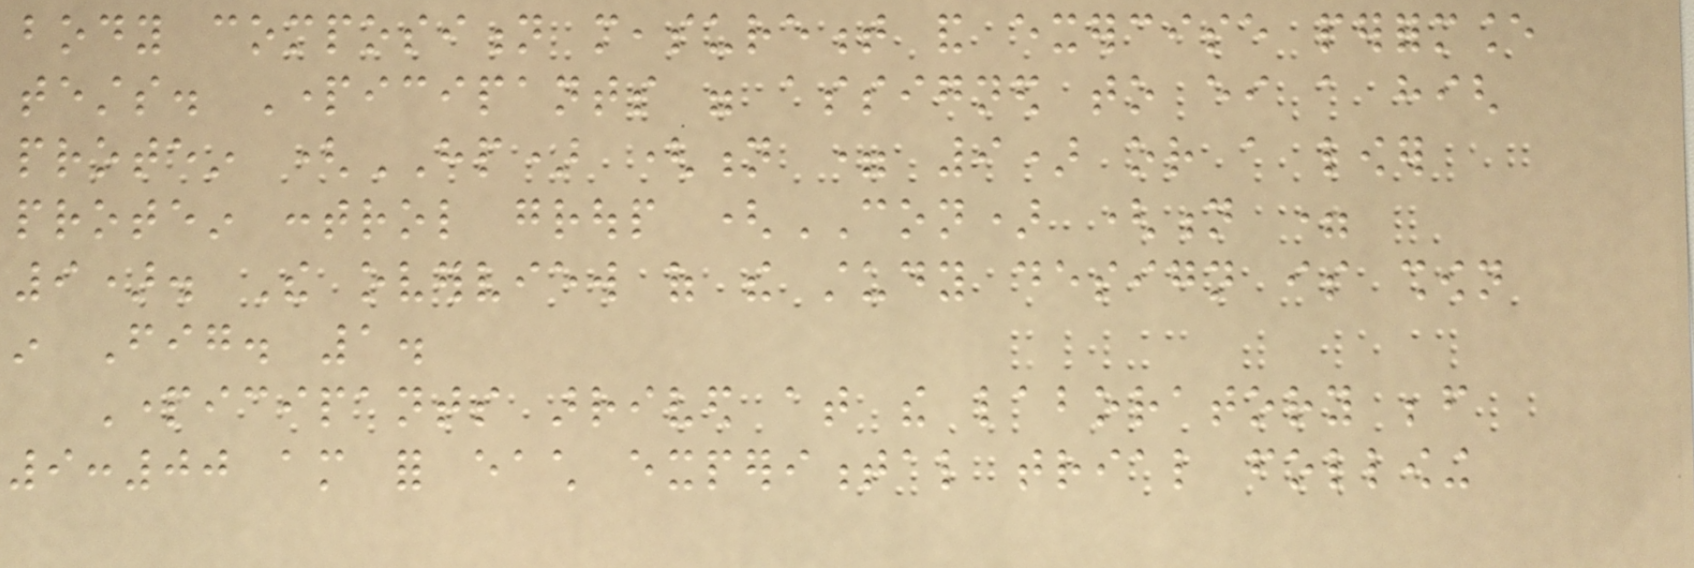body composition measurement and exercise performance
tests. Participants were assigned to either a high
protein (HP) (n = 9) or a lower
protein control group (CON) (n =
9). The overview of the study design is shown
in Fig. 1.
Participants arrived at the laboratory before
9:00 am for each experimental trial following
